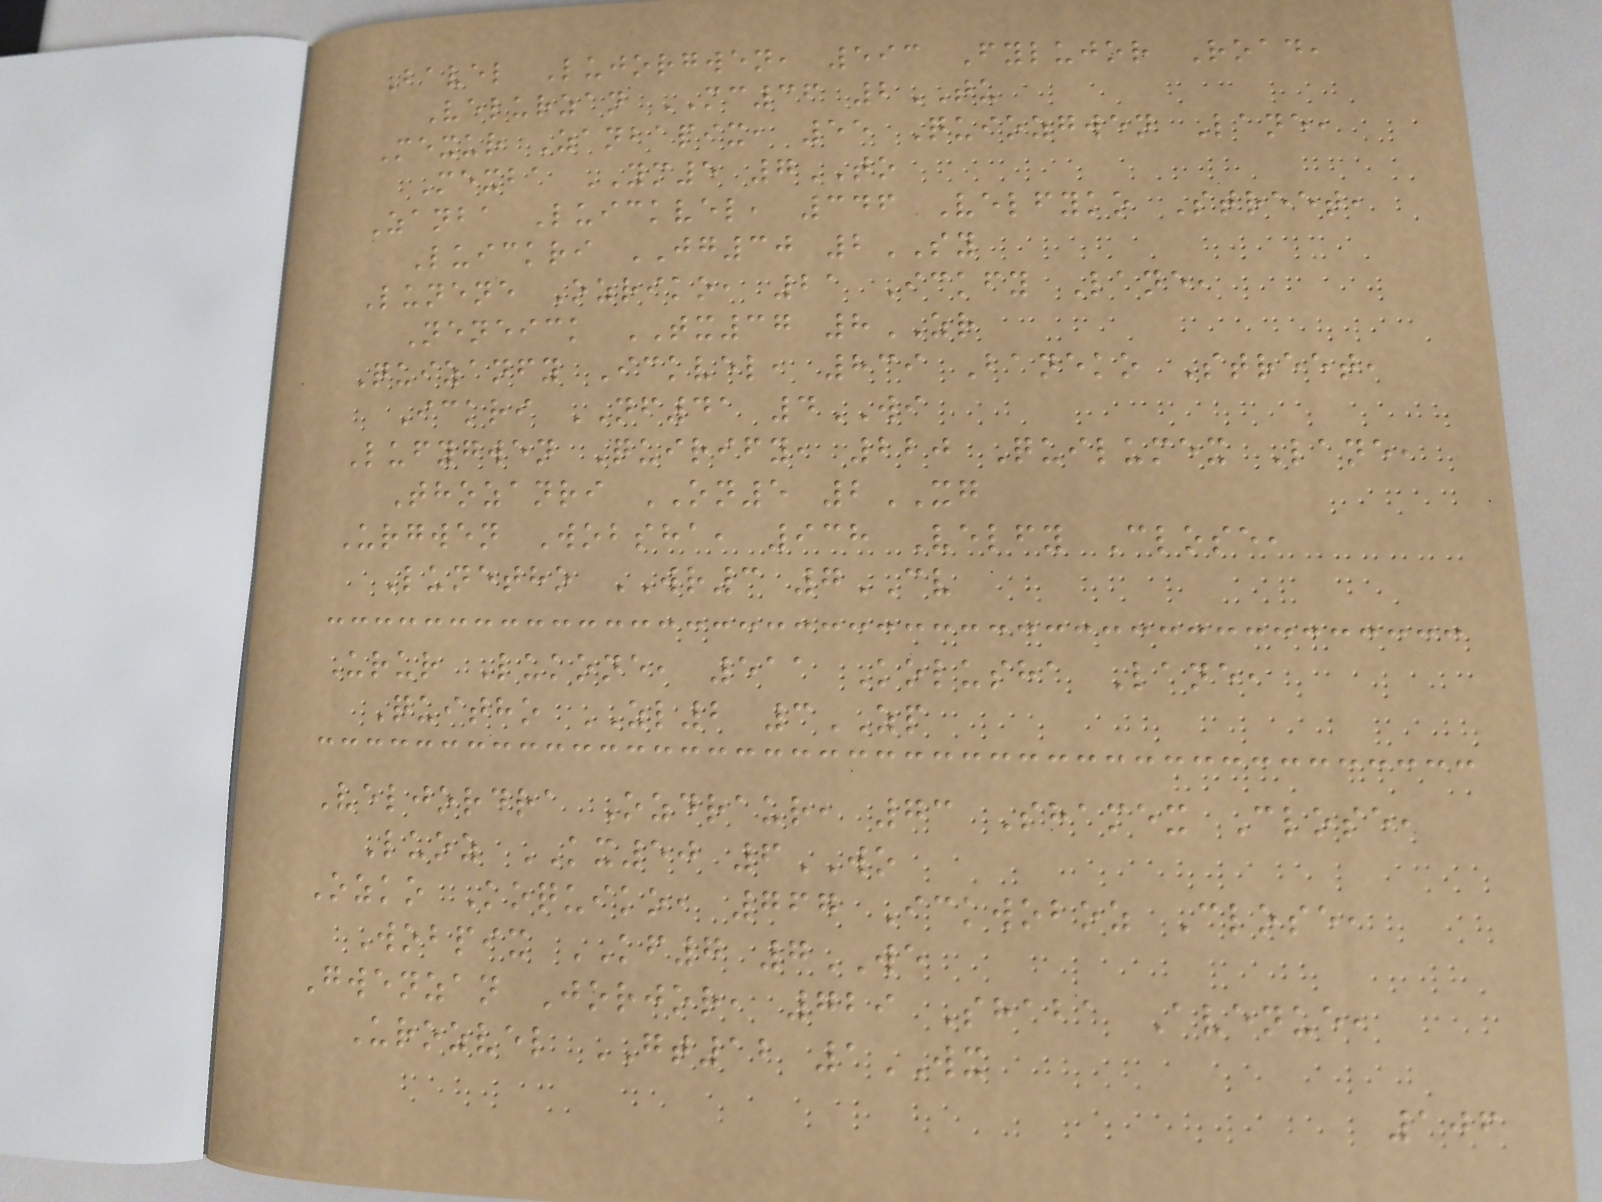Bavel Lujorgwen, 593 Fylujor Road,
Velurzan MC36 2TU
Mexur Zanbapix, 55 Quiozgwen Lane,
Mexba YM5 7TO
Zanba Luickvel, 346 Velfyko Street,
Luickri JG30 2SY
Lunene Ozriko, 21 Ickfy Lane,
Neneick TX37 8ZR
Quizanfy Ickvel, 839 Baneko Street,
Ickri NF41 4WI
Lufygwen Quirify, 220 Quilumex Lane,
Thozanri ON5 2XG
Urgwen Wobsha, 938 Velfy Close,
Lunetho WR3 7CV
Urur Lukone, 511 Kolusha Lane,
Quitho ZL2 3ZP
Veljordra Ozdraur, 73 Shamex Close,
Luoz KX50 6WO
Ozko Koquiko, 767 Ickwoboz Close,
Wobpix KF7 7WE
Gwenzan Jorjor, 729 Shaba Avenue,
Urozvel GT12 1WX
106
